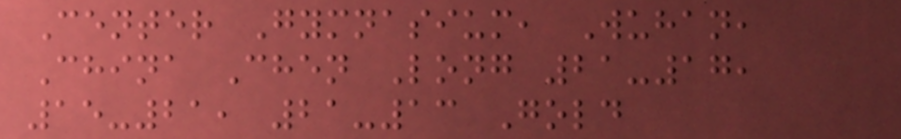Center Gymnasium, Wuhan,
China Chen Long 21-17,
15-21, 21-13 Gold
